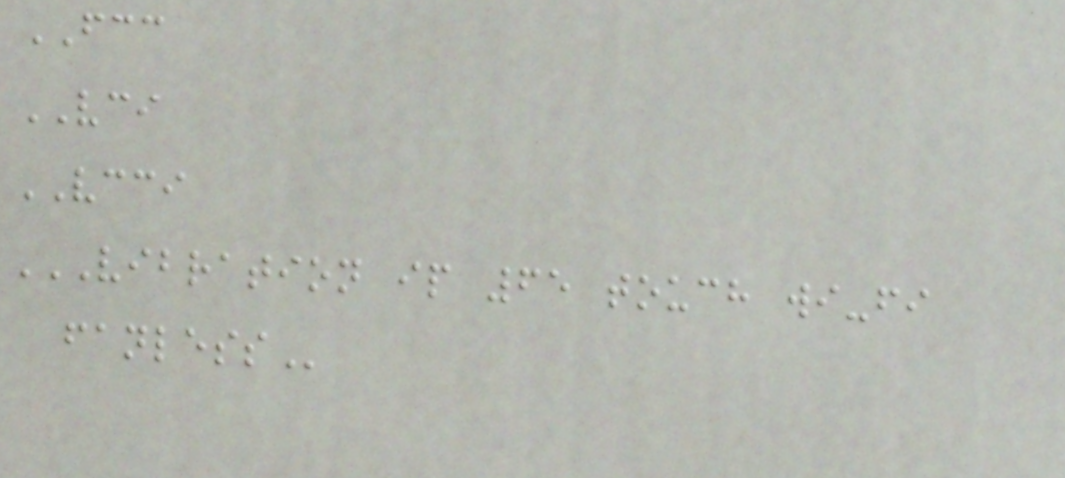FCC
VCI
VCCI
VIBRATION IP 65 TOUCH WI-FI
FANLESS
